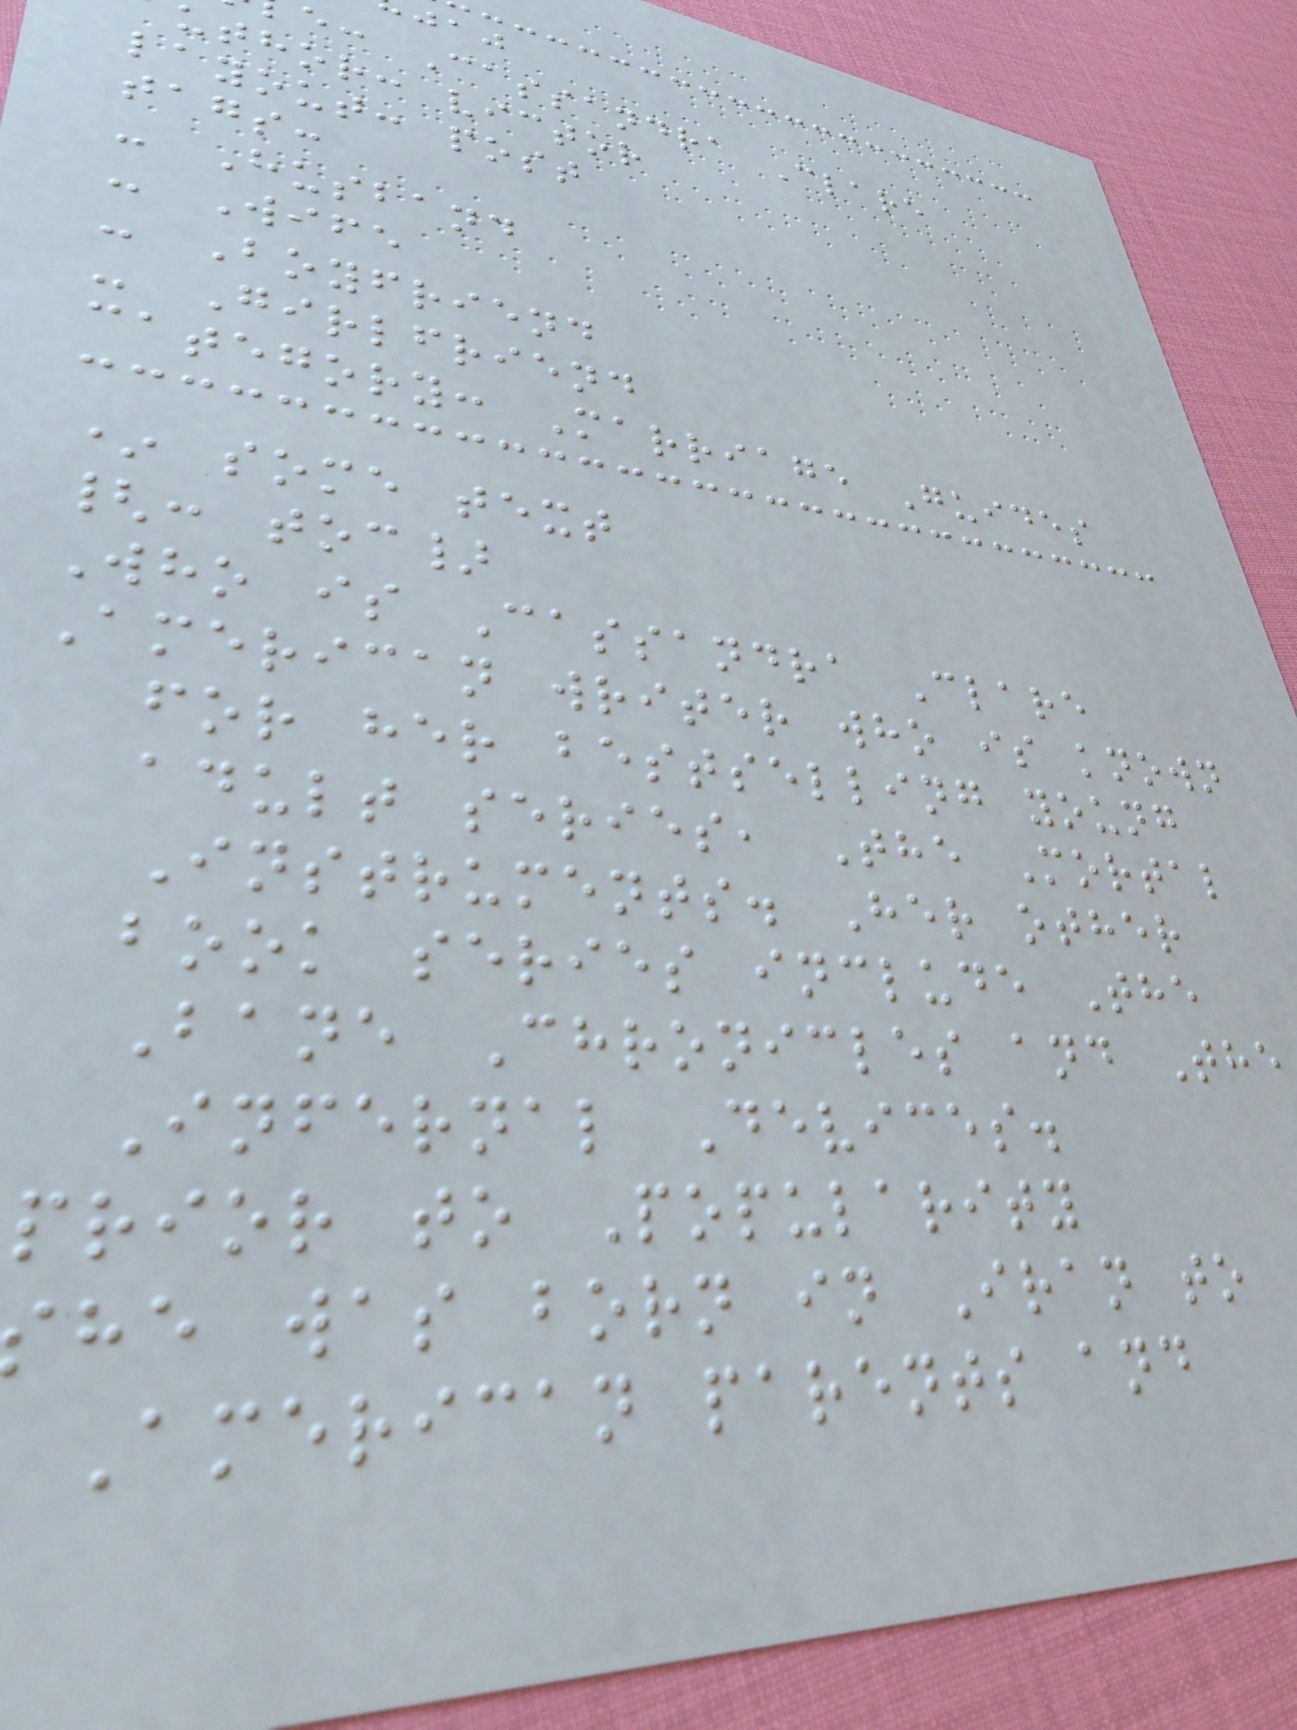e: Cassandra Clare
uthor: victor
layout: post
tags:
- Husband
- Wife
- Boyfriend
- Girlfriend
category: Marriage Guides
* some text
{: toc}
Who is Cassandra Clare
American writer who is known
for her bestselling young
adult series, The Mortal
Instruments. Her other
book series include The
Bane Chronicles and The
Infernal Devices.
prior to Popularity
he was born in Iran to
American parents and
